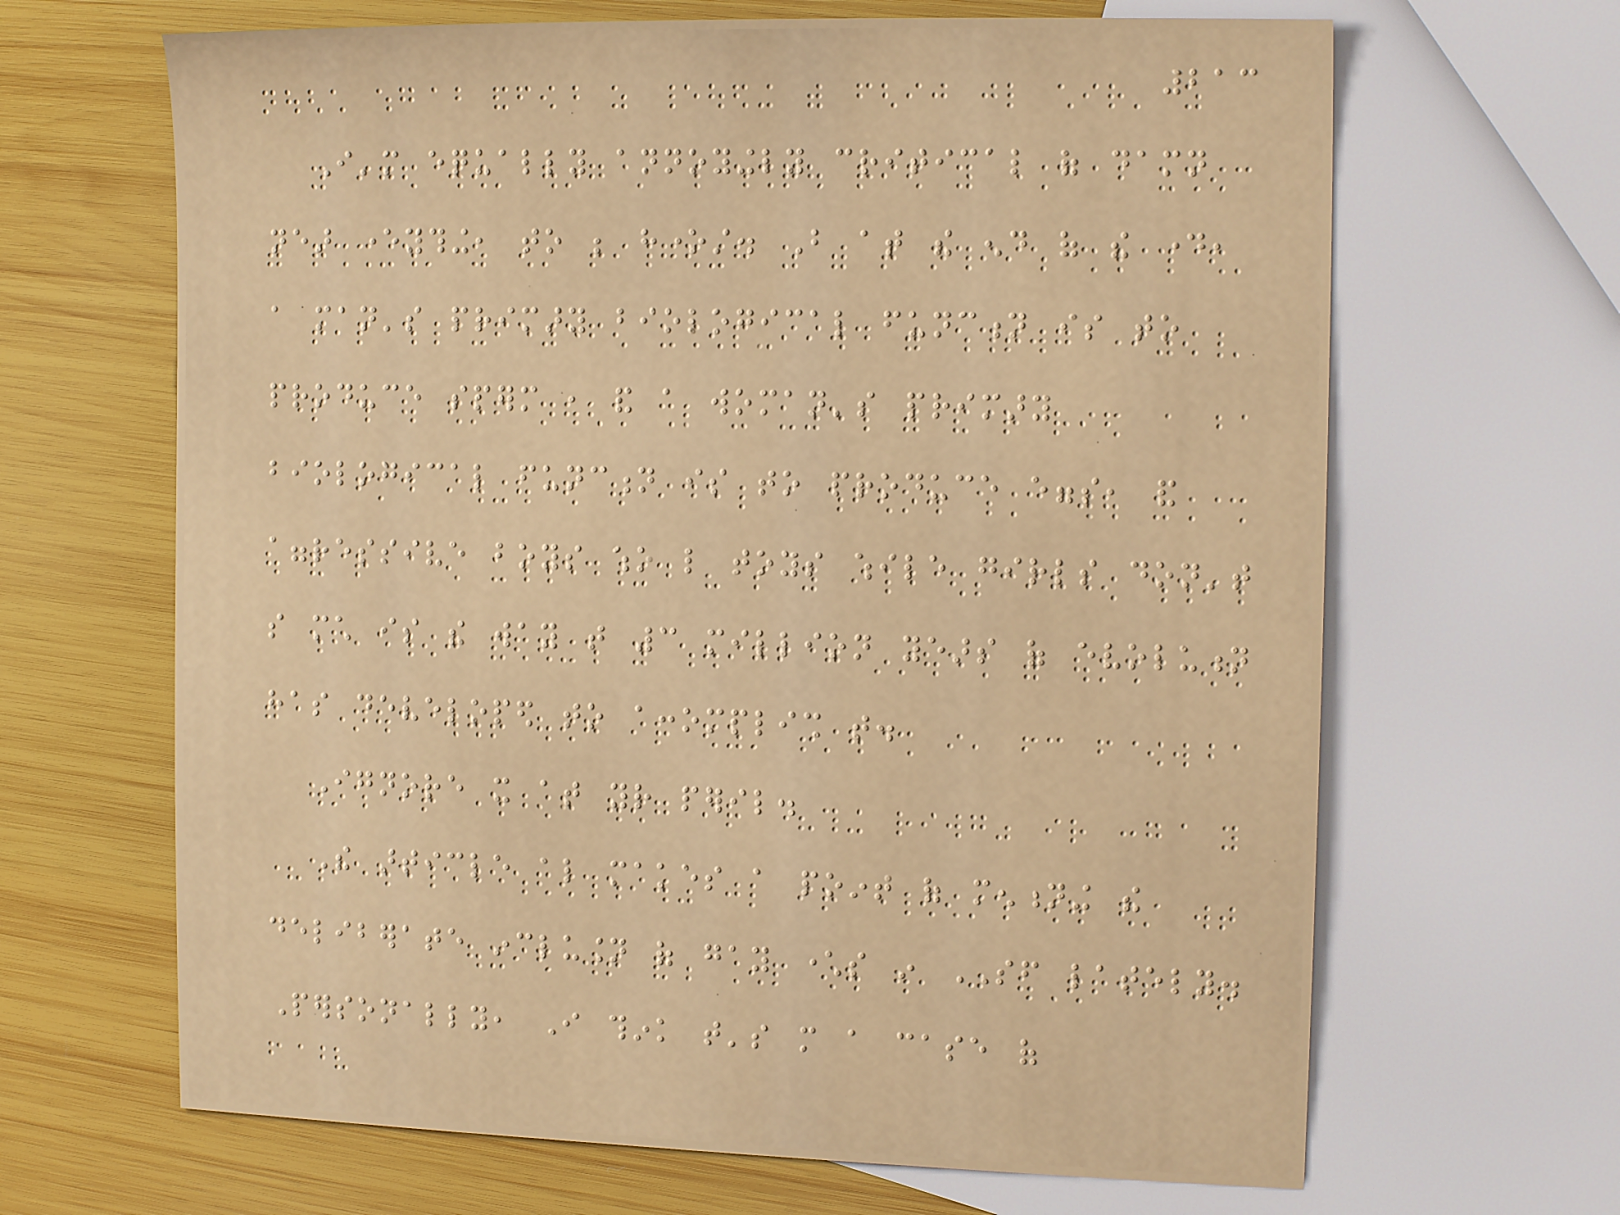213
I'm equally annoyingly critical of damn
near everything, to be honest. But at the end of the day,
a man's primary biological function is to
produce sperm , and a woman's primary
biological function is to produce eggs, and
aggressive boys who like toys while girls don't
so much is the way that 3 million years of evolution
has developed to accomplish that.
Ignore it at your peril.
The article also makes a point of mentioning the
deliberate inclusion of gay characters in SF lately.
Personally, I think that's more a case of
